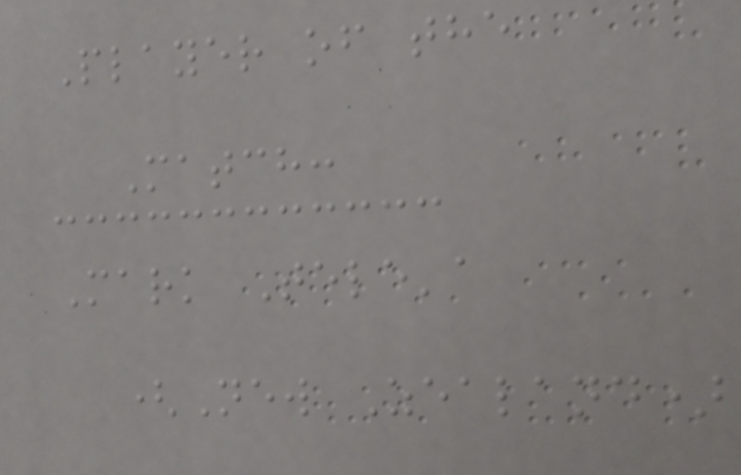Player of the
Match:
Mark Tele'a
(New Zealand)
